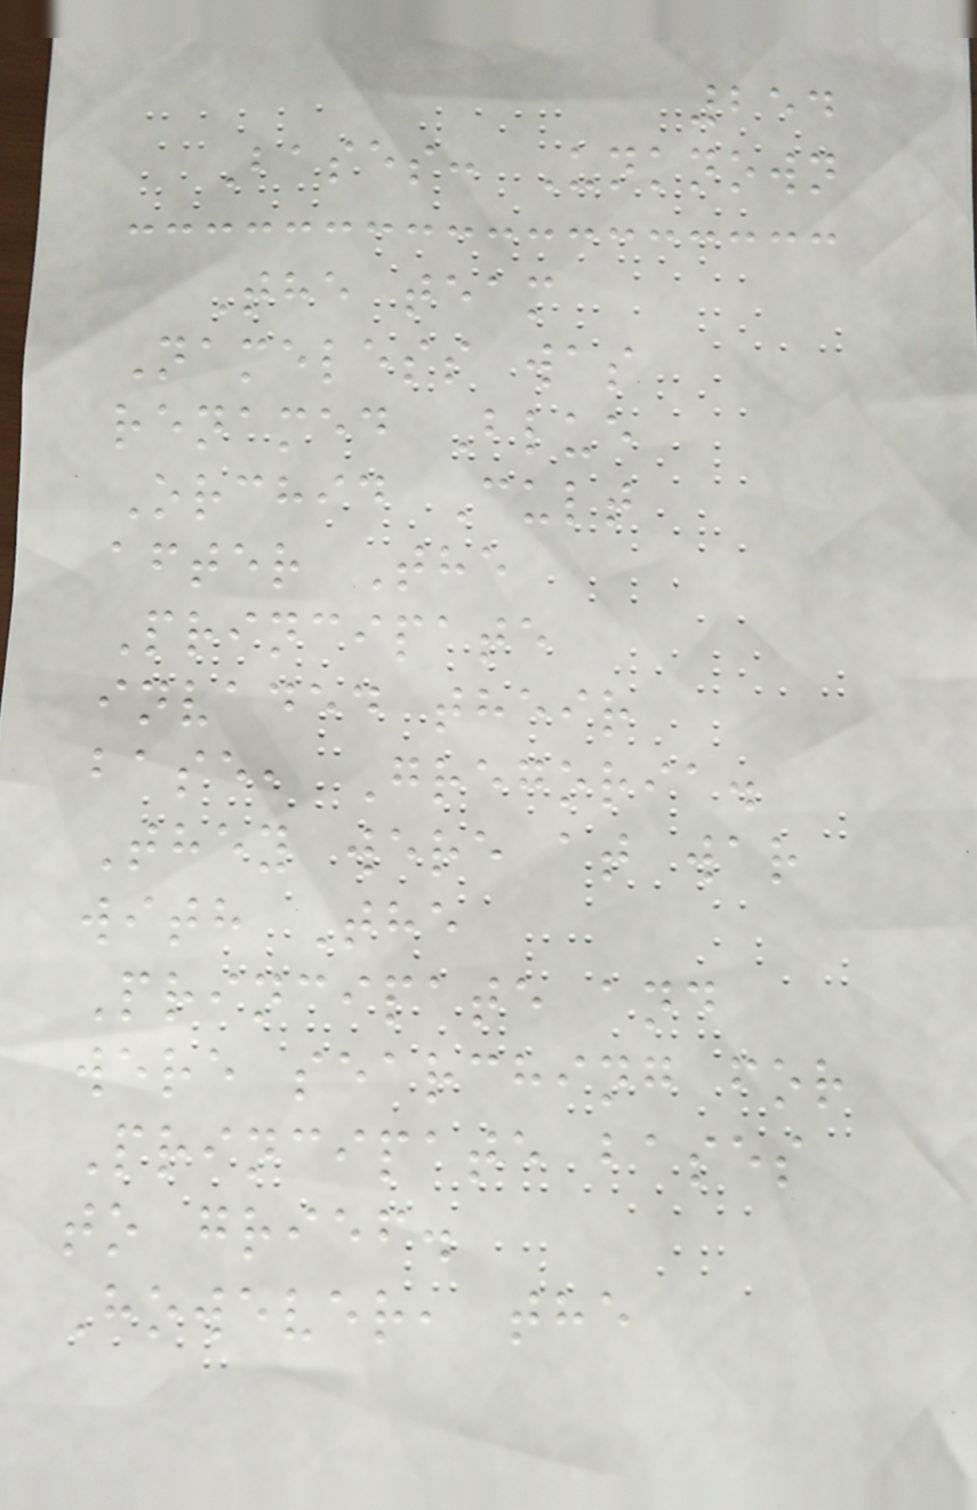254
Bases: Unknown
The team
Nameless was
renamed Blue
Orchid Cult
after The
Principate
invaded their
base, Gregoria.
They were at war
with The
Principate and
were searching for
Principate bases
to grief.
However, the
